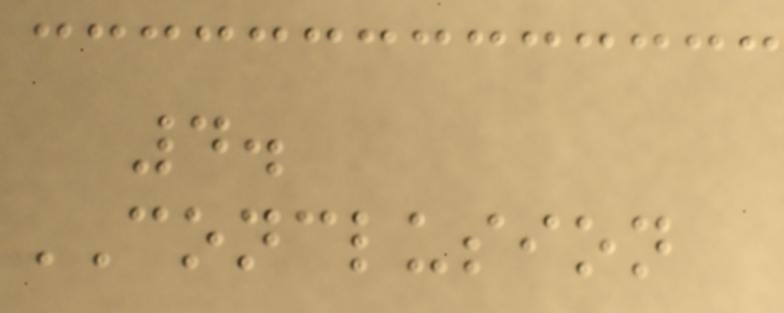4.
CONCLUSION
